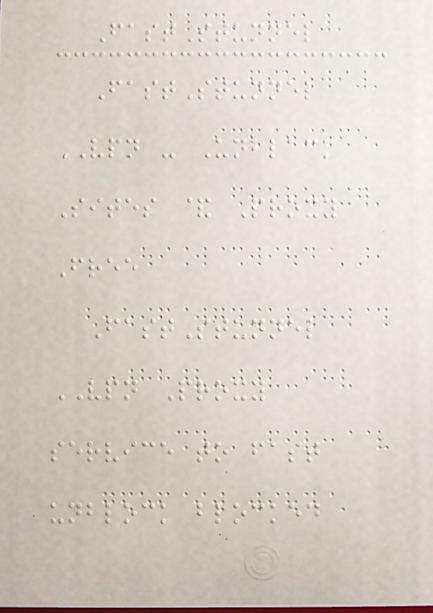FastStunnel
FastStunnel
VPN - Unblack
Sites & Proxy
Free
FastStunnel
VPN Proxy
service to fast
unblock blocked
